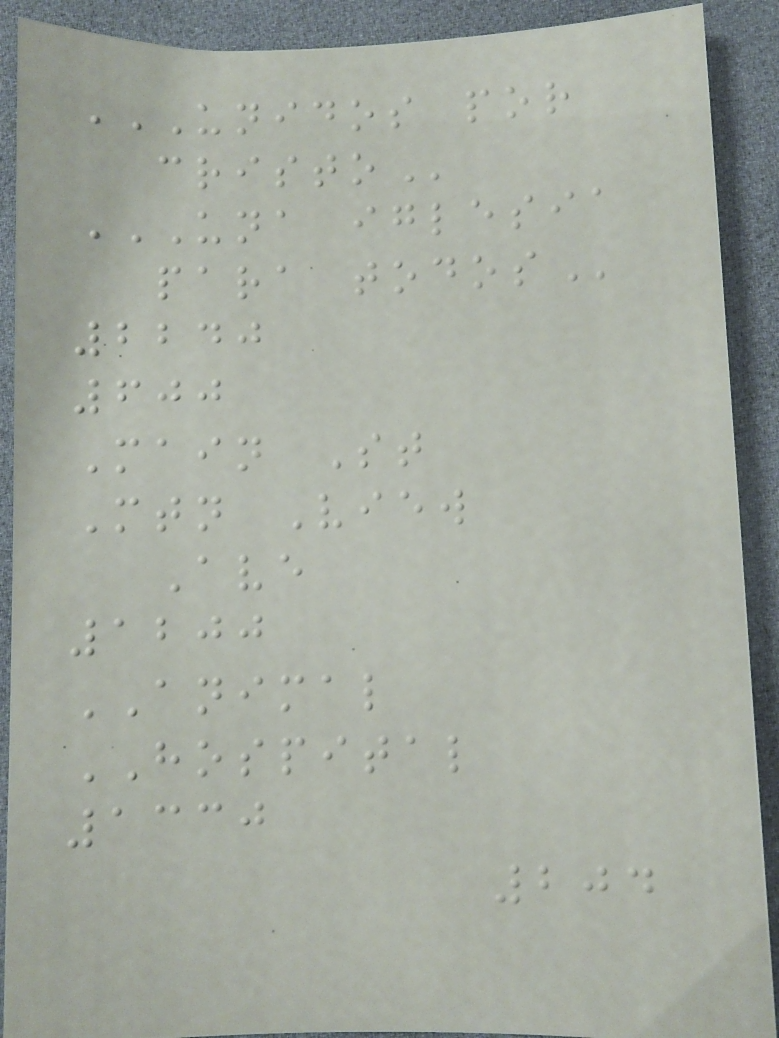UNIDOS POR
CRISTO
UNA IGLESIA
PARA TODOS
2240
600
Main St
Mtn View
Ave
1200
ANIMAL
HOSPITAL
1330
204
